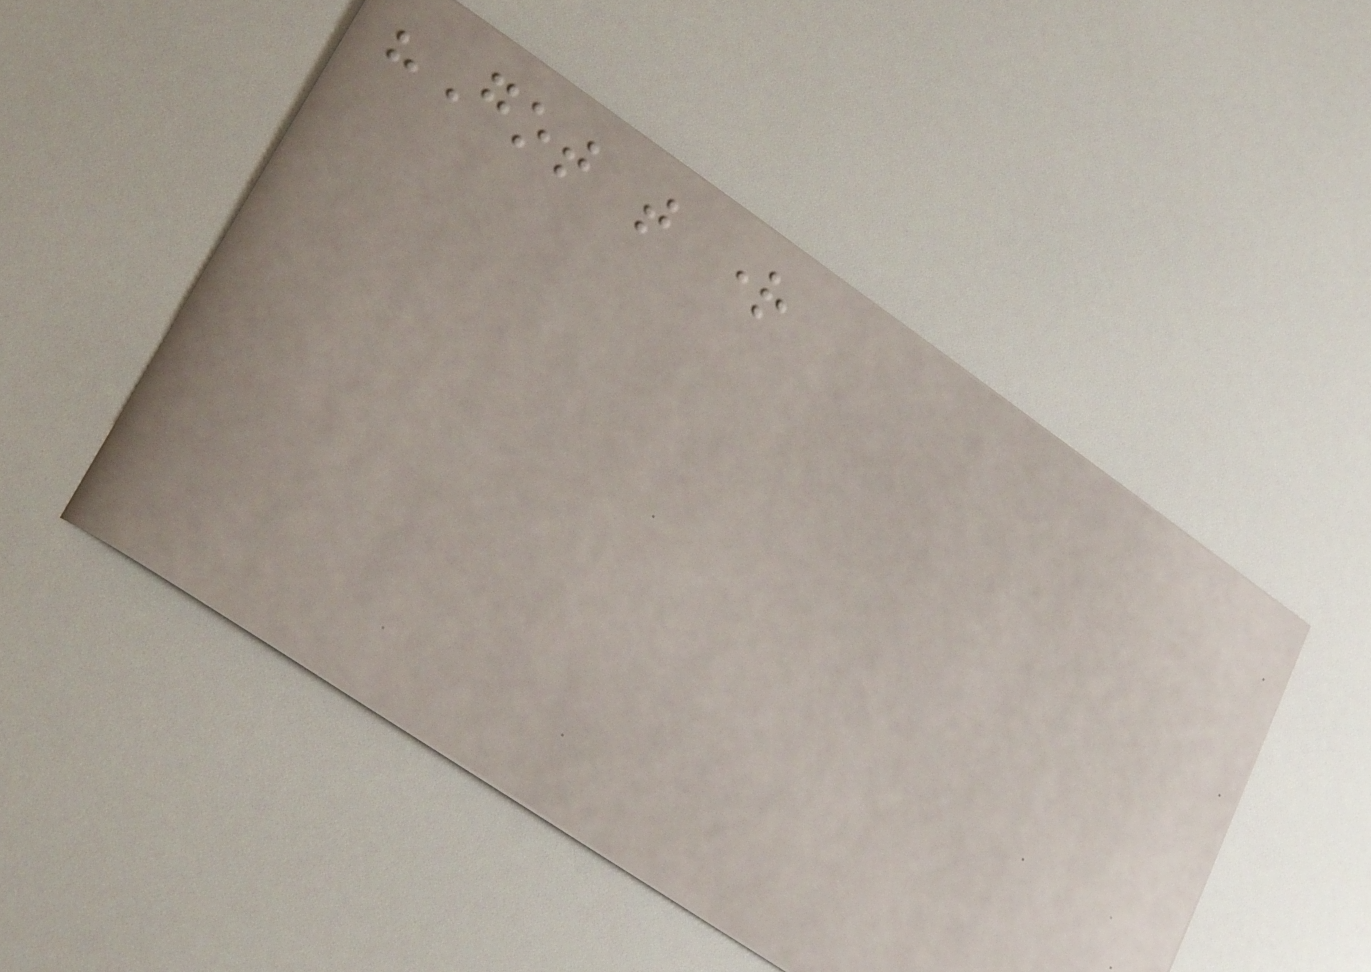"Got that right
